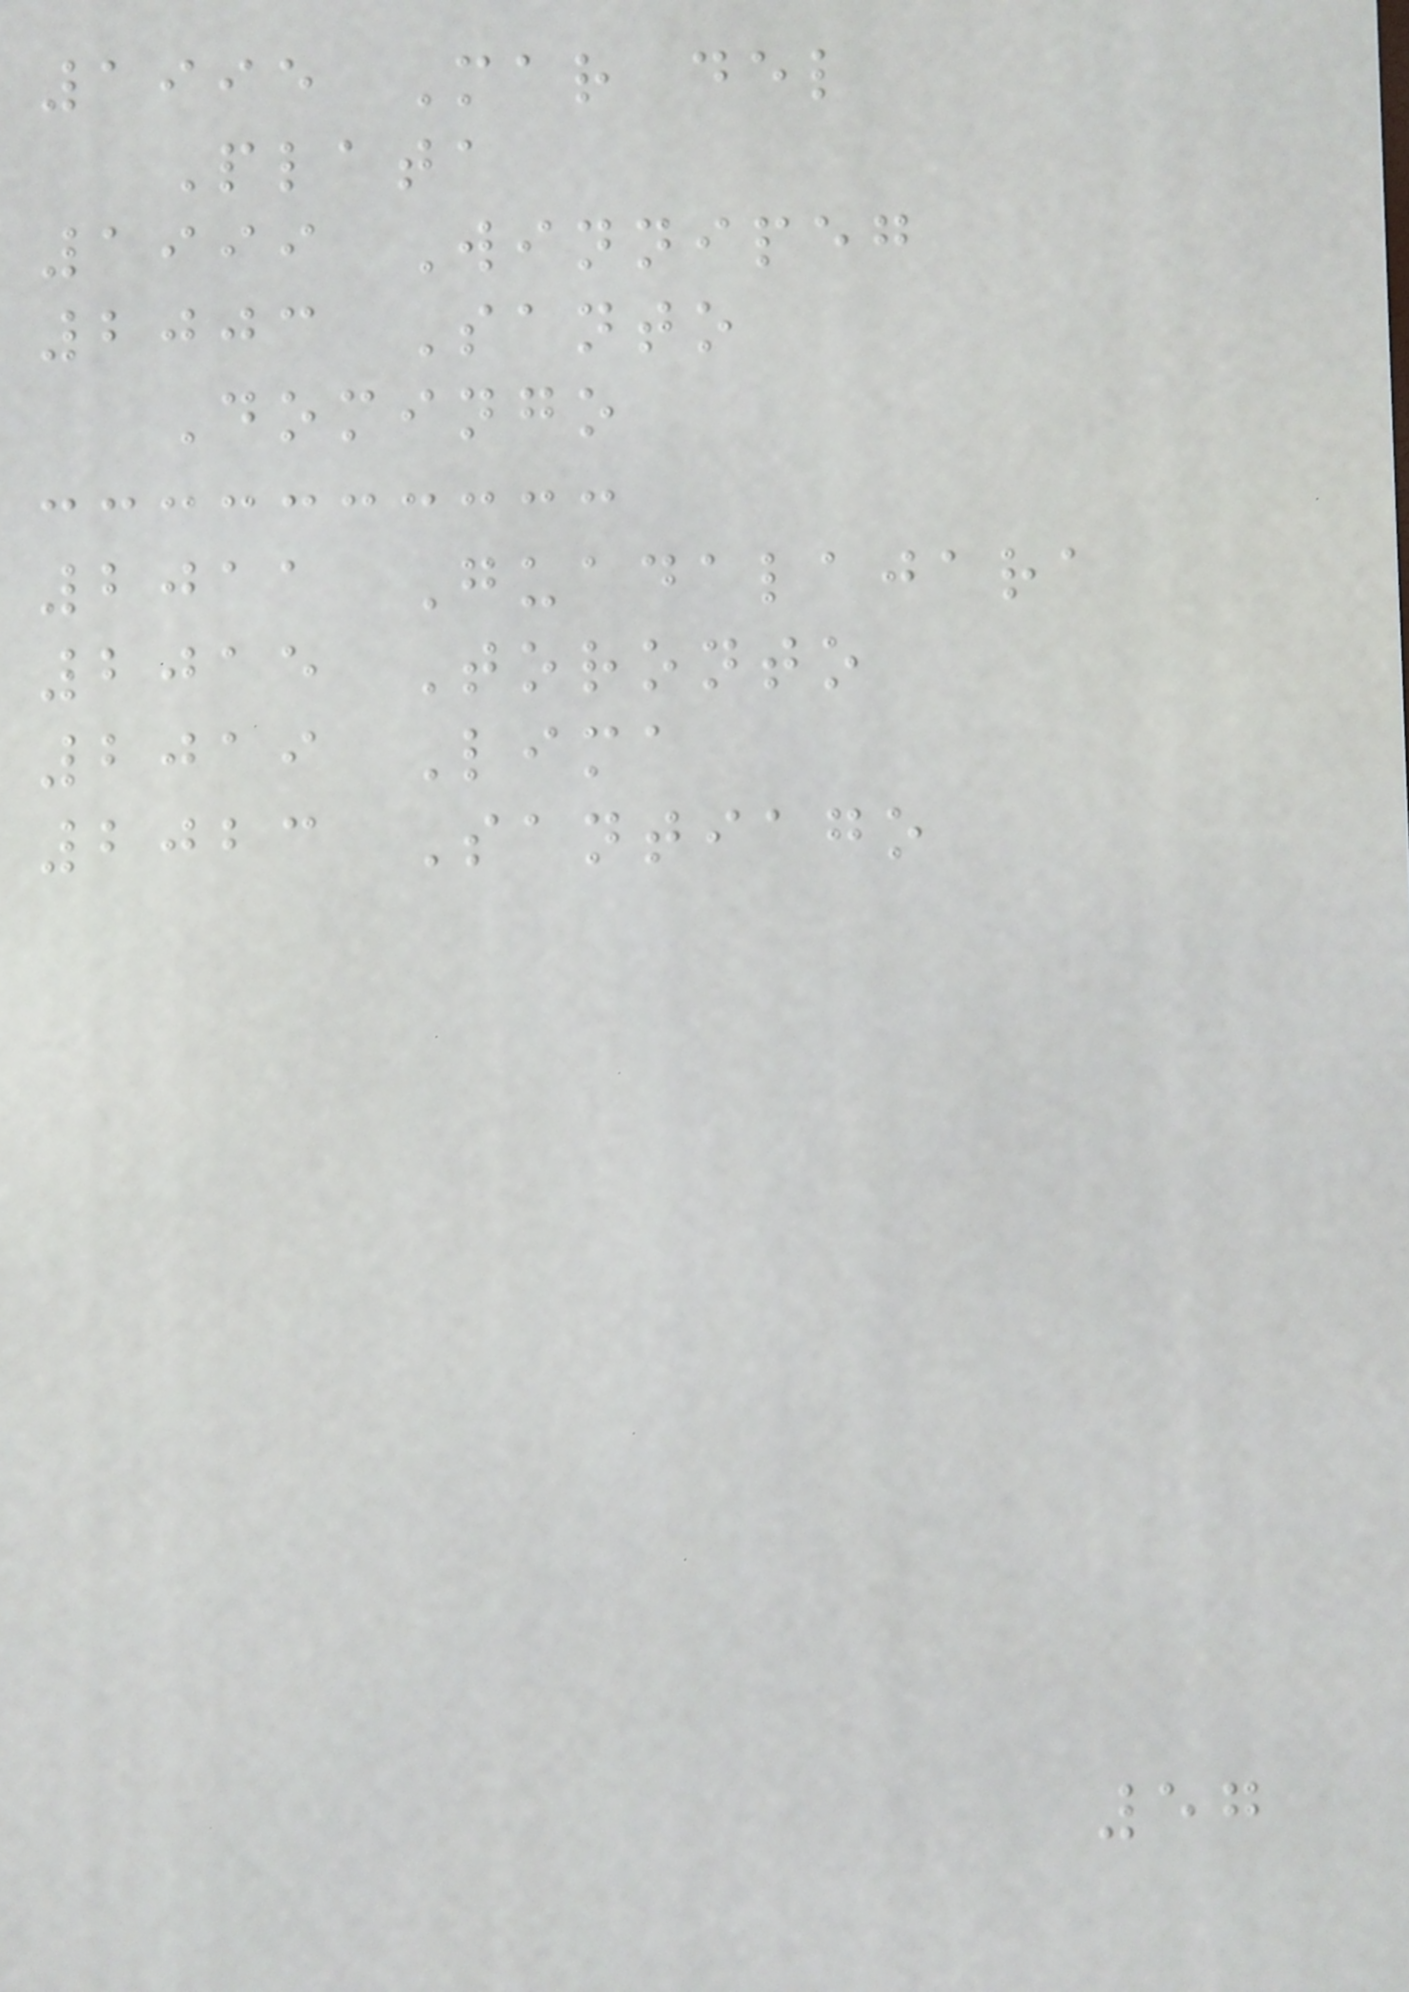1995 Mar del
Plata
1999 Winnipeg
2003 Santo
Domingo
2011 Guadalajara
2015 Toronto
2019 Lima
2023 Santiago
57
